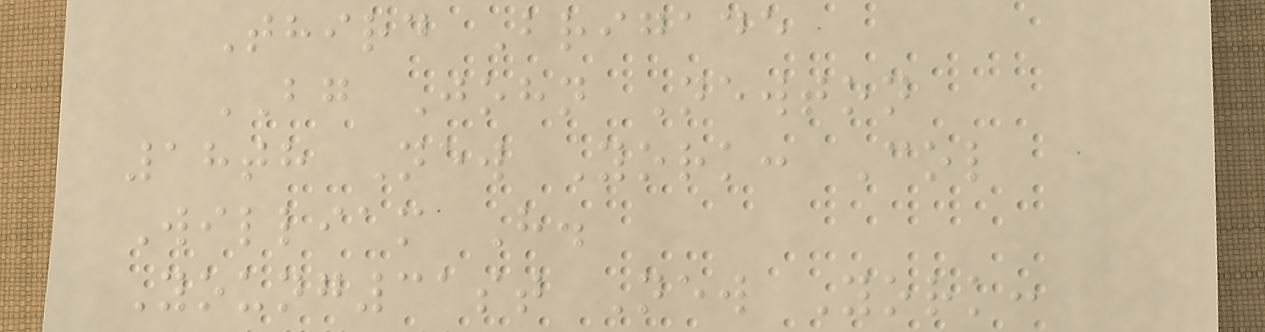Third Brigade
BG John Newton
18th New York: Col
William H.
Young31st New York:
